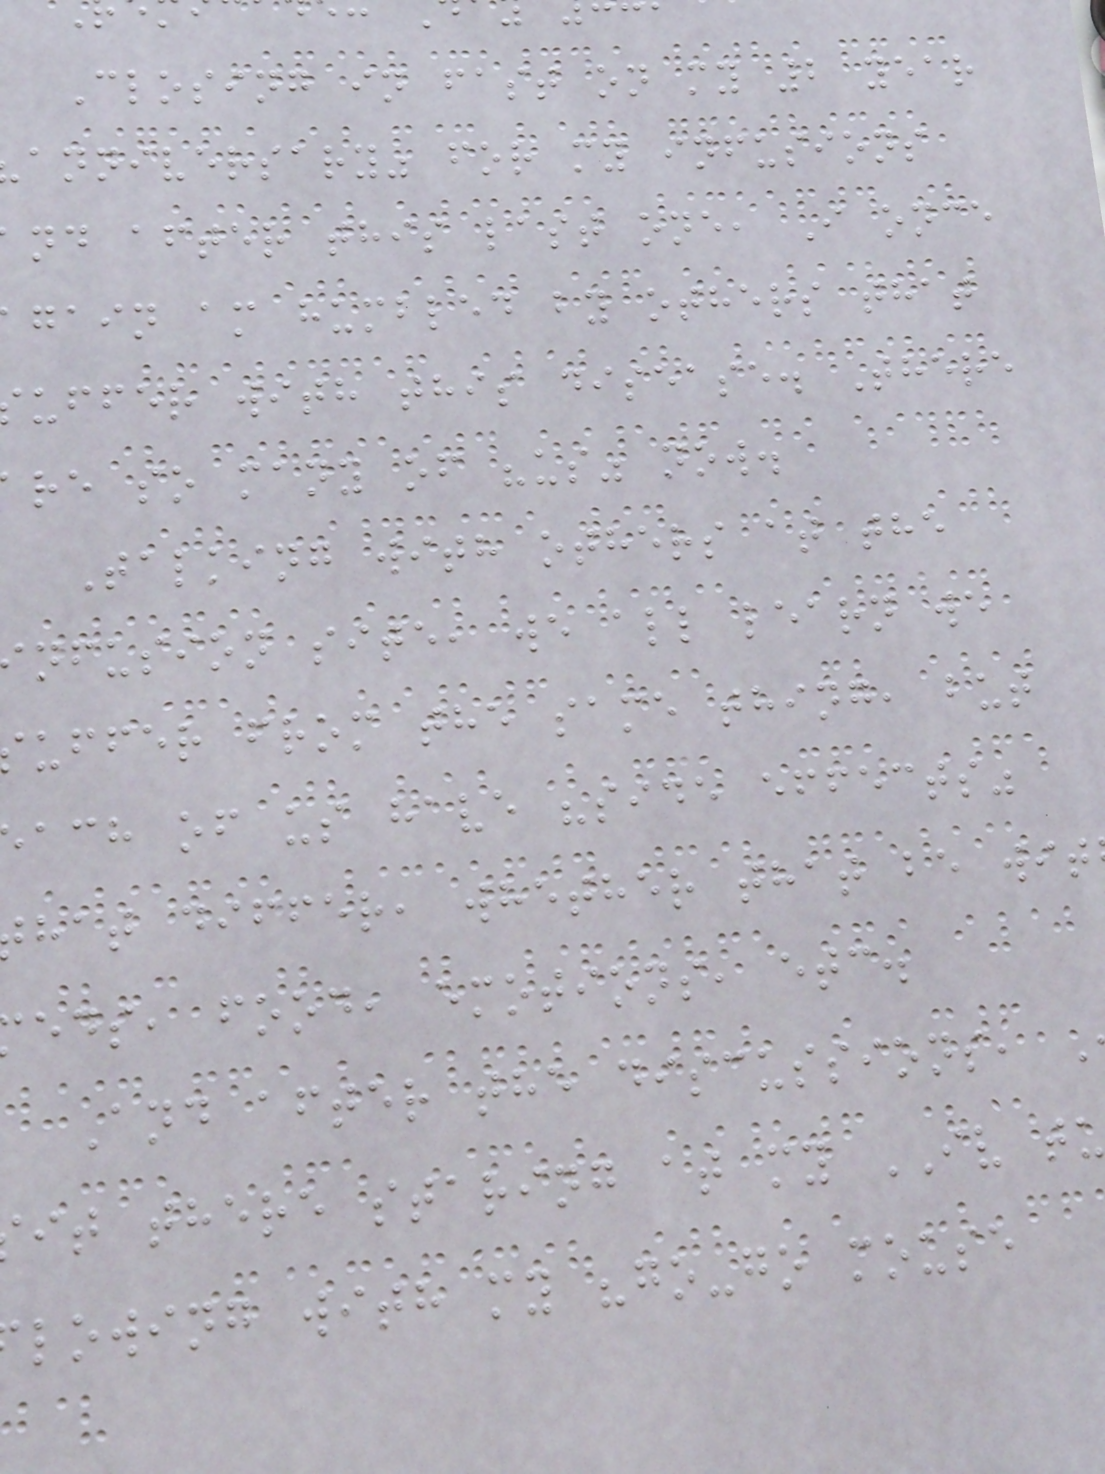Closing in fast on my 2 year
anniversary" for my infusions
nd after this last one, I once
gain am humbled by others that
uffer with this disease. There
re so many of "us" now.
Talking with others at the
nfusion site, we all learn we
uffer from the same thing, but
ach of us have "side effects"
hat differ, whether that be wit
eds, food, emotions, etc.
And after the discussions,
it there staring at my IV tu
lowing with my "go-go mouse
